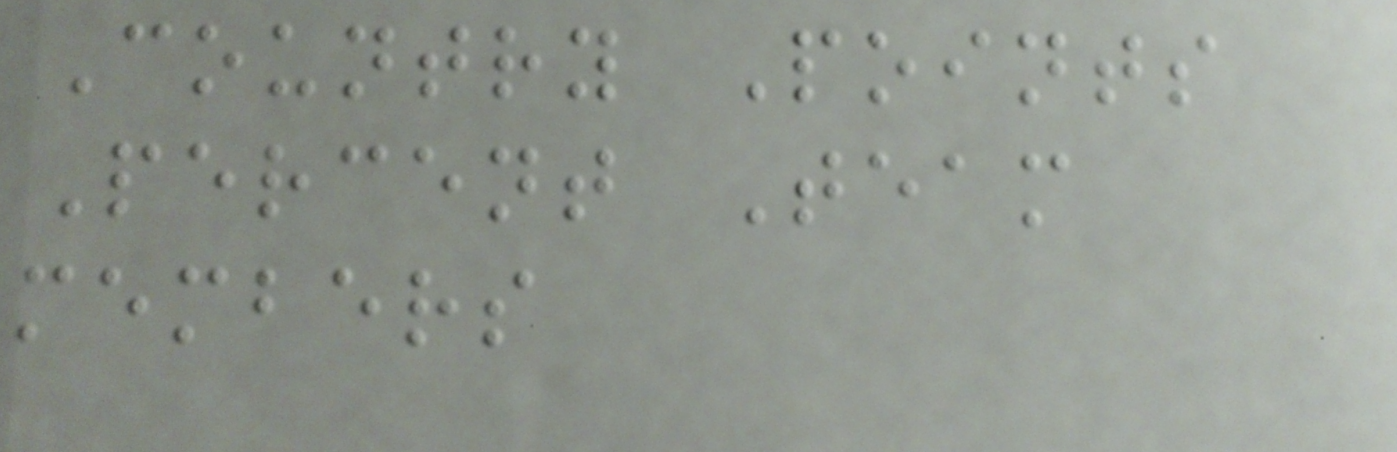Country Points
Percent Team
members
